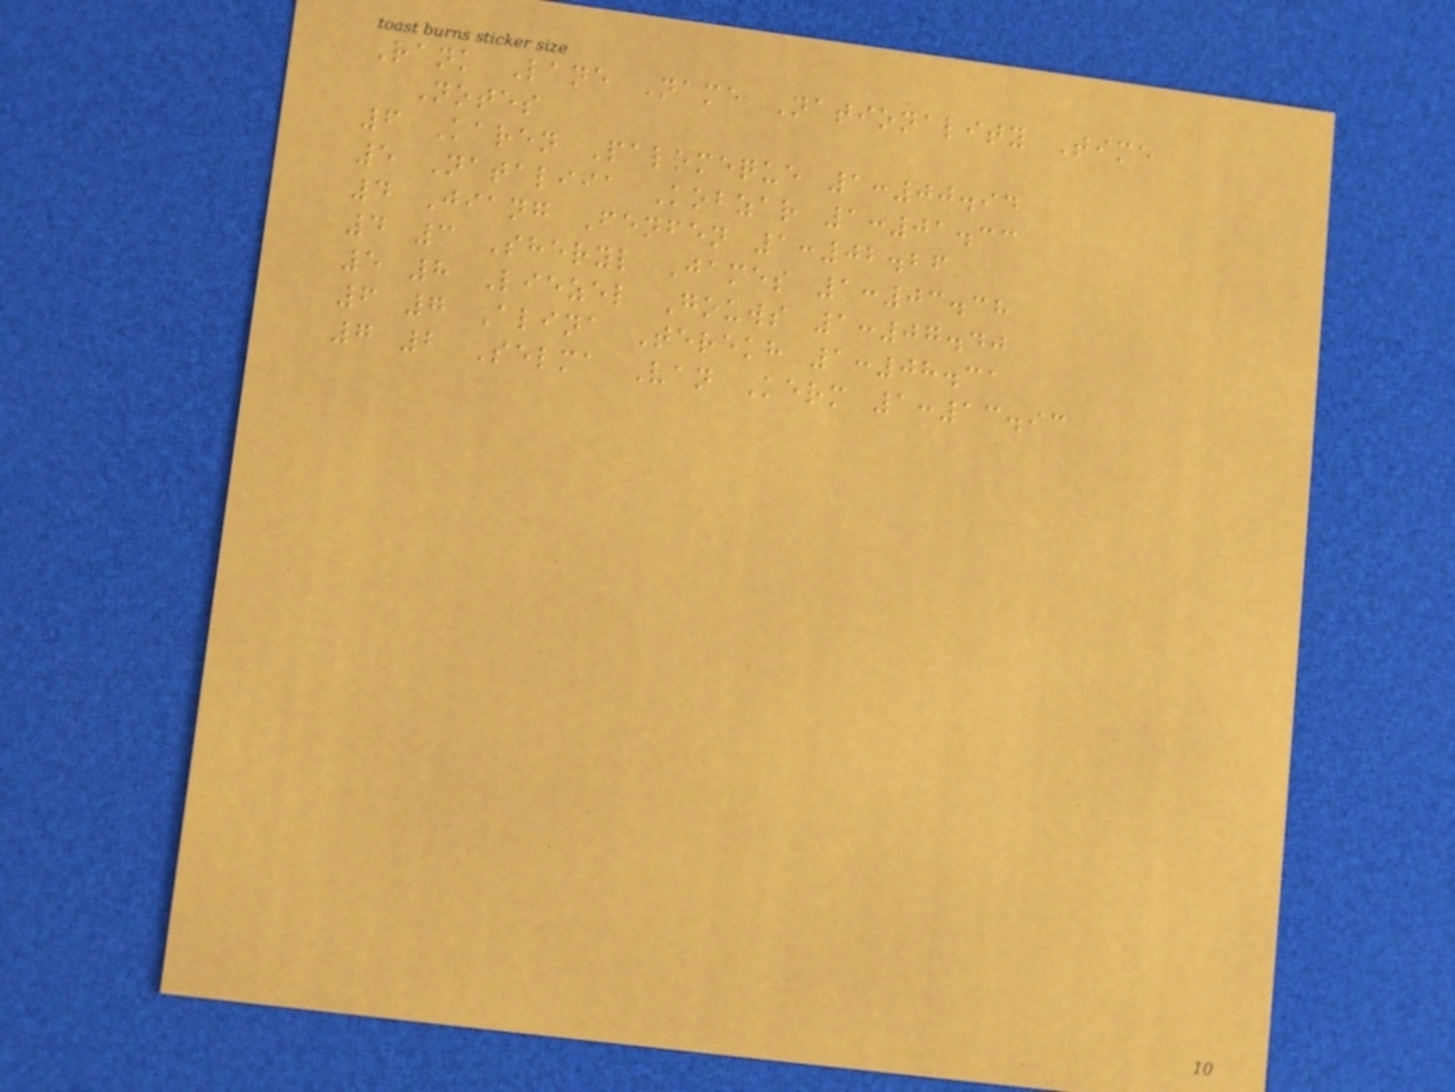Rank Lane Name Nationality Time
Notes
6 Karen Palomeque 1:00.94
5 Nataliia Kobzar 1:01.33
4 Jiang Fenfen 1:02.26
4 3 Sheryl James 1:03.38
5 8 Liezel Gouws 1:07.40
6 7 Alina Terekh 1:08.31
7 2 Selma Van Kerm 1:13.93
